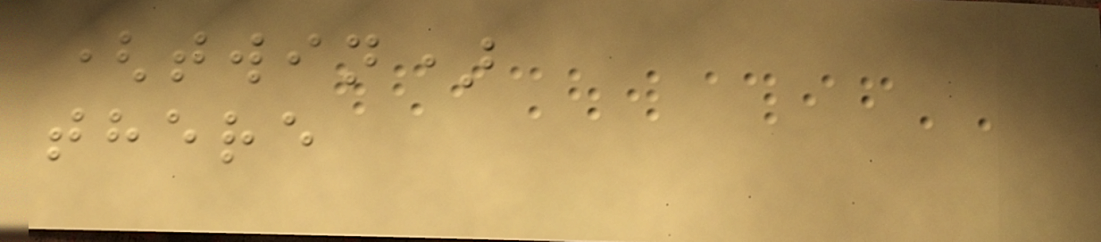(twin)
there
